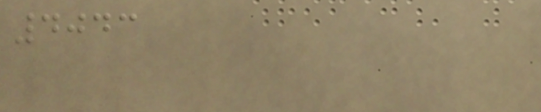4043
